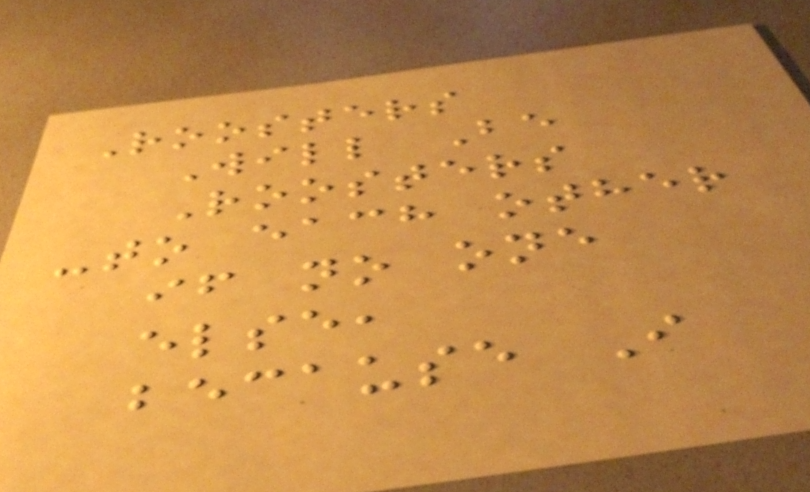Roosters
Will Be
Roosters
-to each other
if no one
else,
because I
